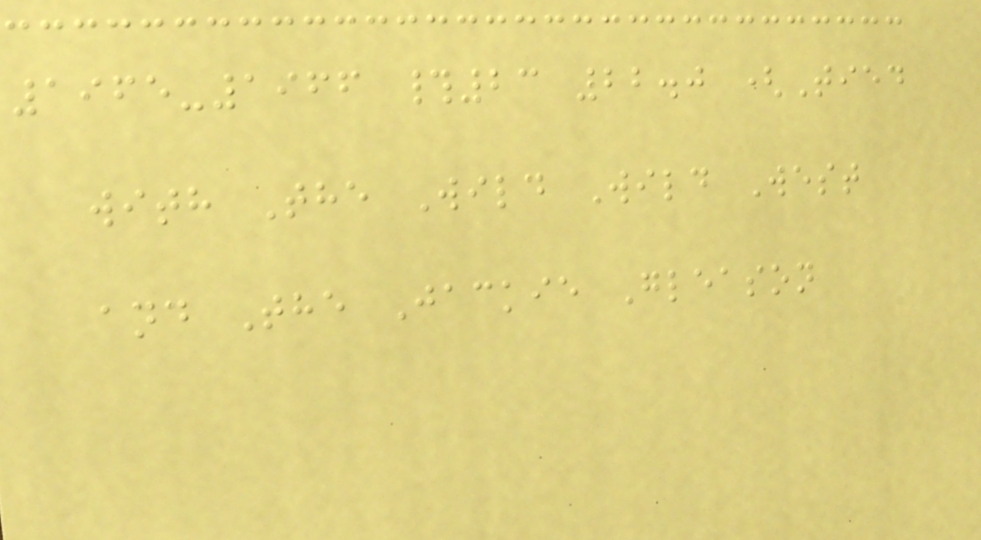1965-1966 #23 22.0 (Tied
with The Wild Wild West
and The Jackie Gleason
